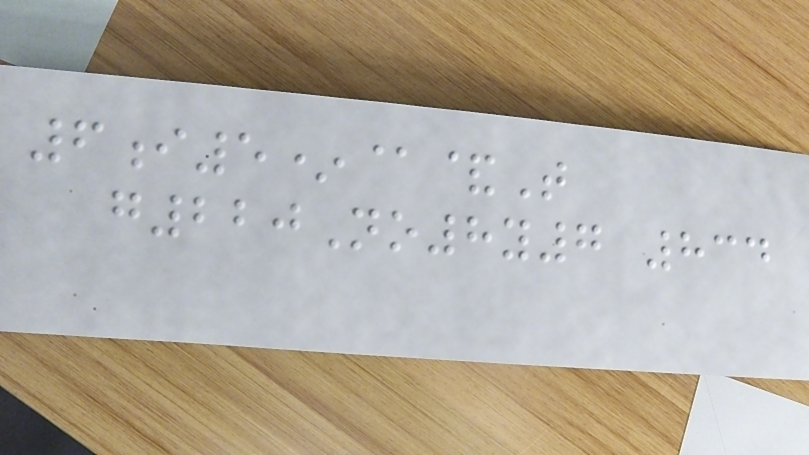6i5*@&T
g220No8y7 834
